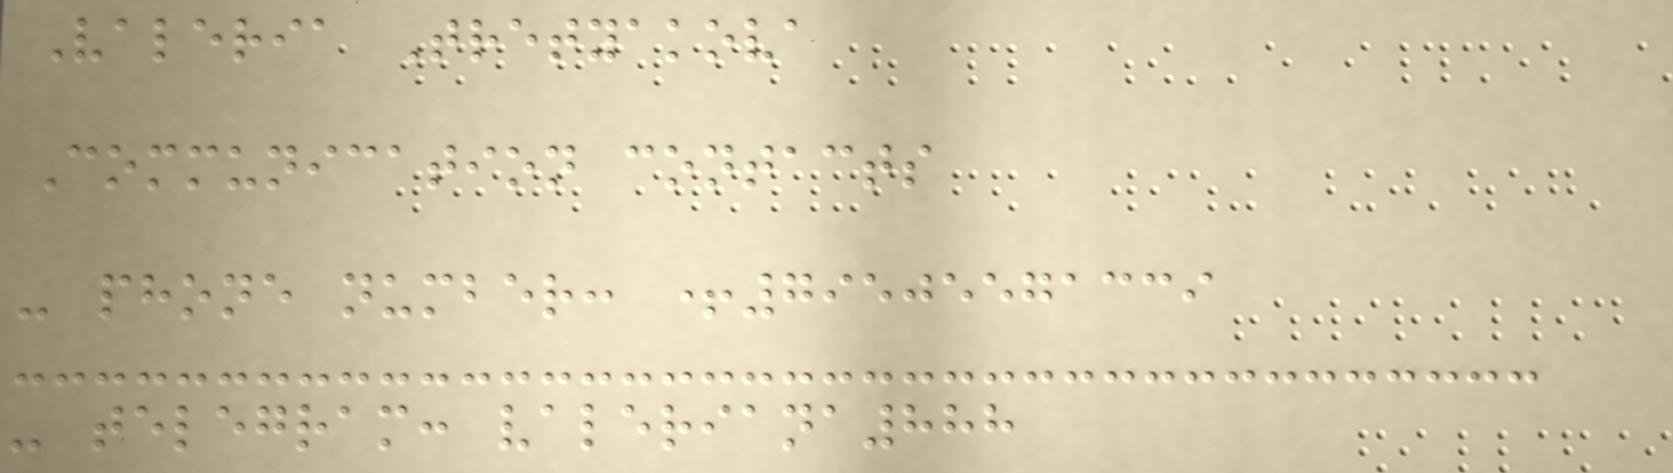Valeria Tretyakova
Communication contacts
- phone number: +79505571339
- telegram: valeriana888
